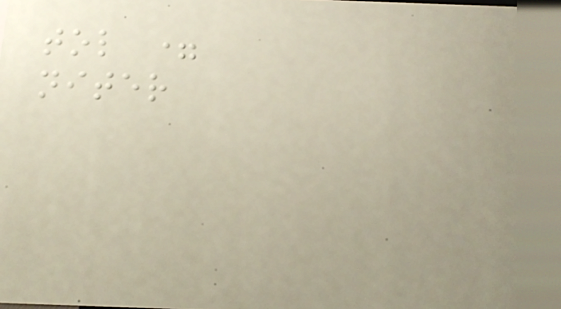tol =
niter
